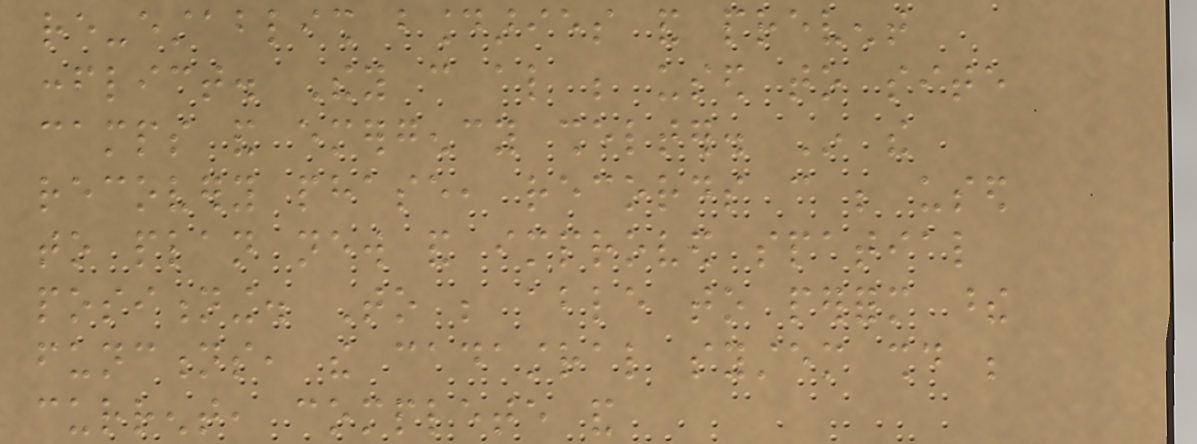re-establish boundaries and prevent
conflict. They can also be used to site
camps and emergency shelter. In the
recovery phase, records can be used
to plan new and improved spatial
positioning. To be able to perform these
functions, the cadastral system should be
current, complete and
